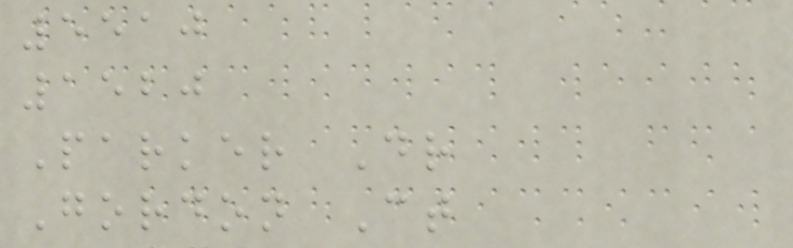5510
1520
Parker Dr
Gordon Ct
